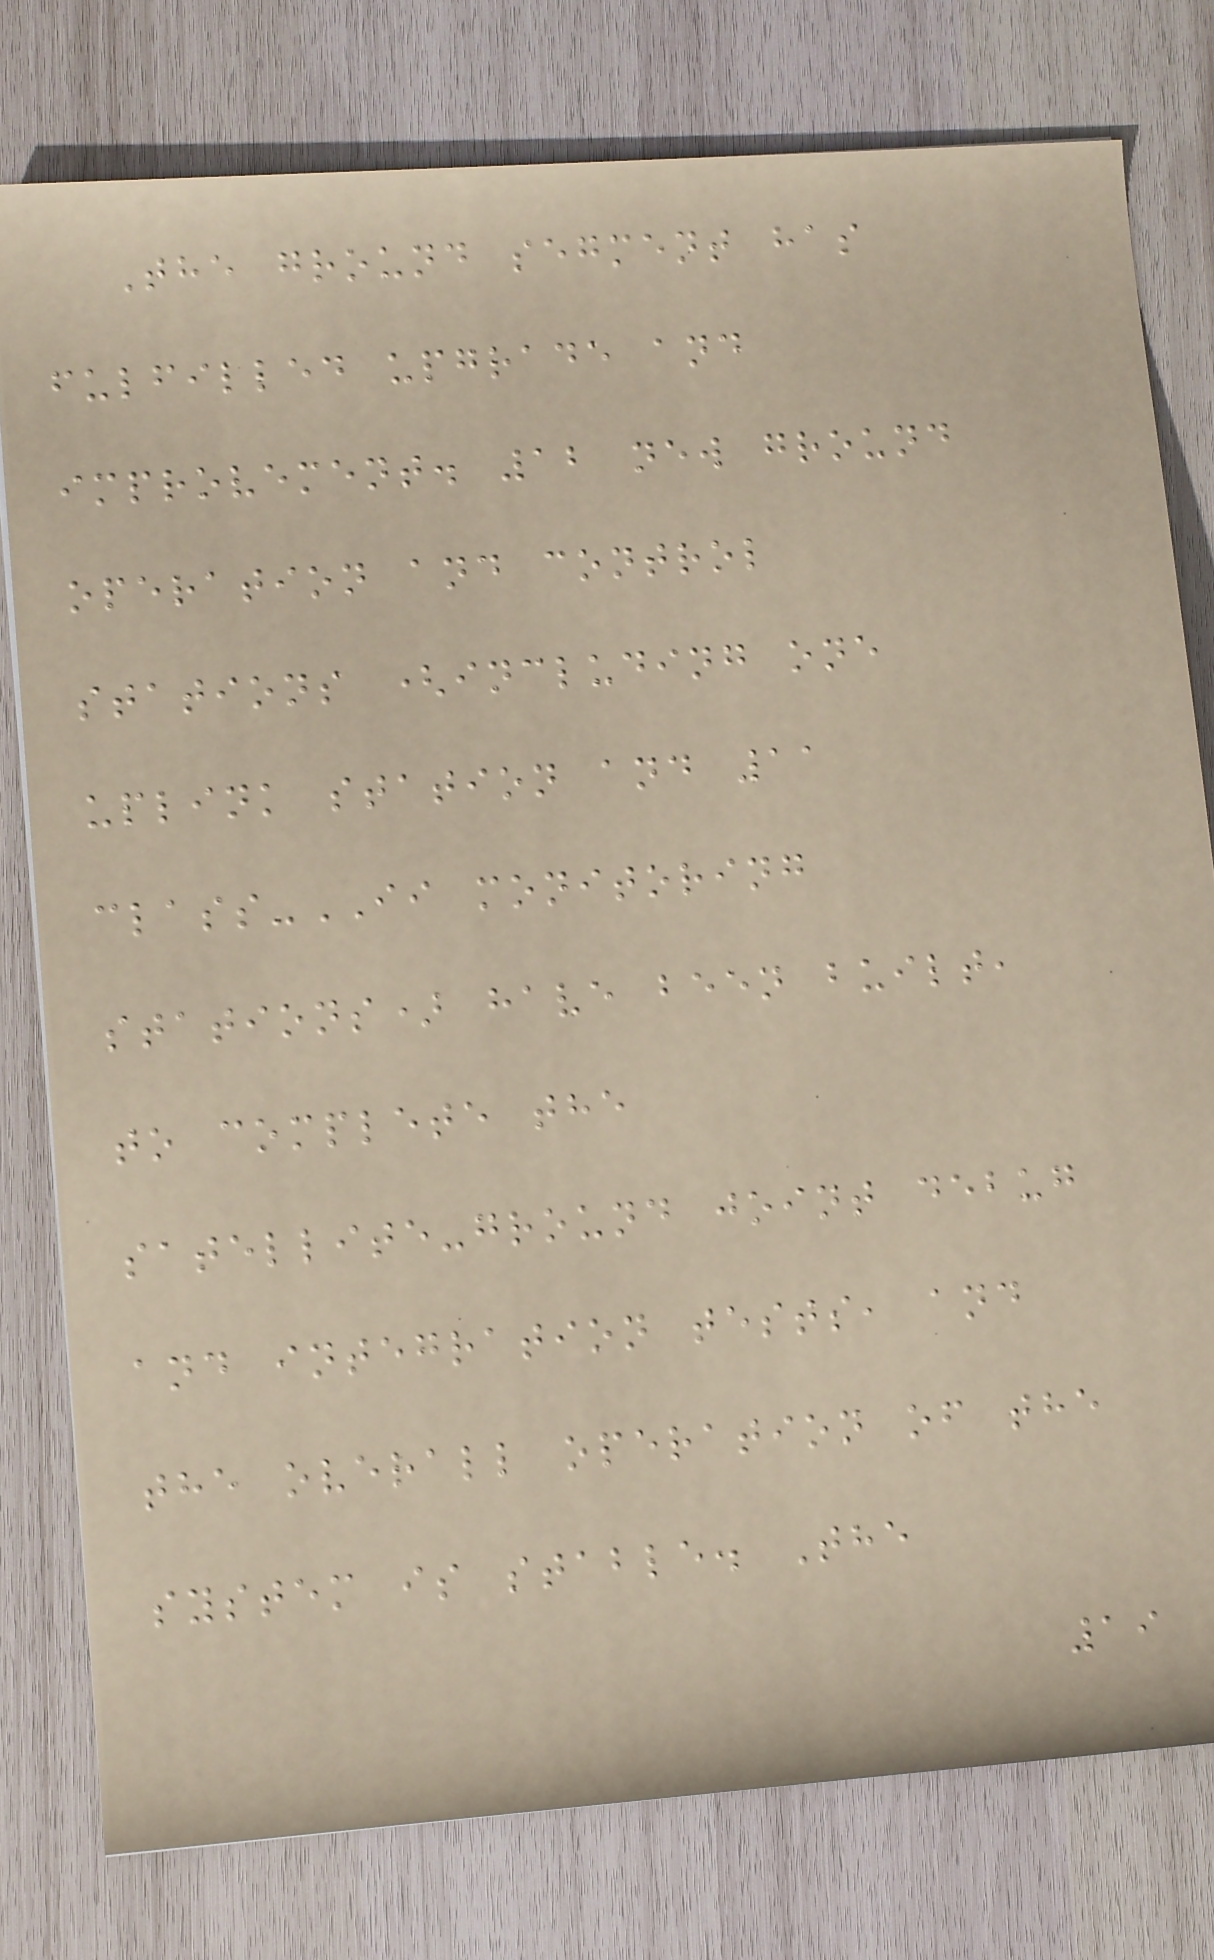The ground segment has
fulfilled upgrade and
improvement. 12 new ground
operation and control
stations (including one
uplink station and 11
class-II monitoring
stations) have been built,
to complete the
satellite-ground joint debug
and integration tests, and
the overall operation of the
system is stable. The
19
